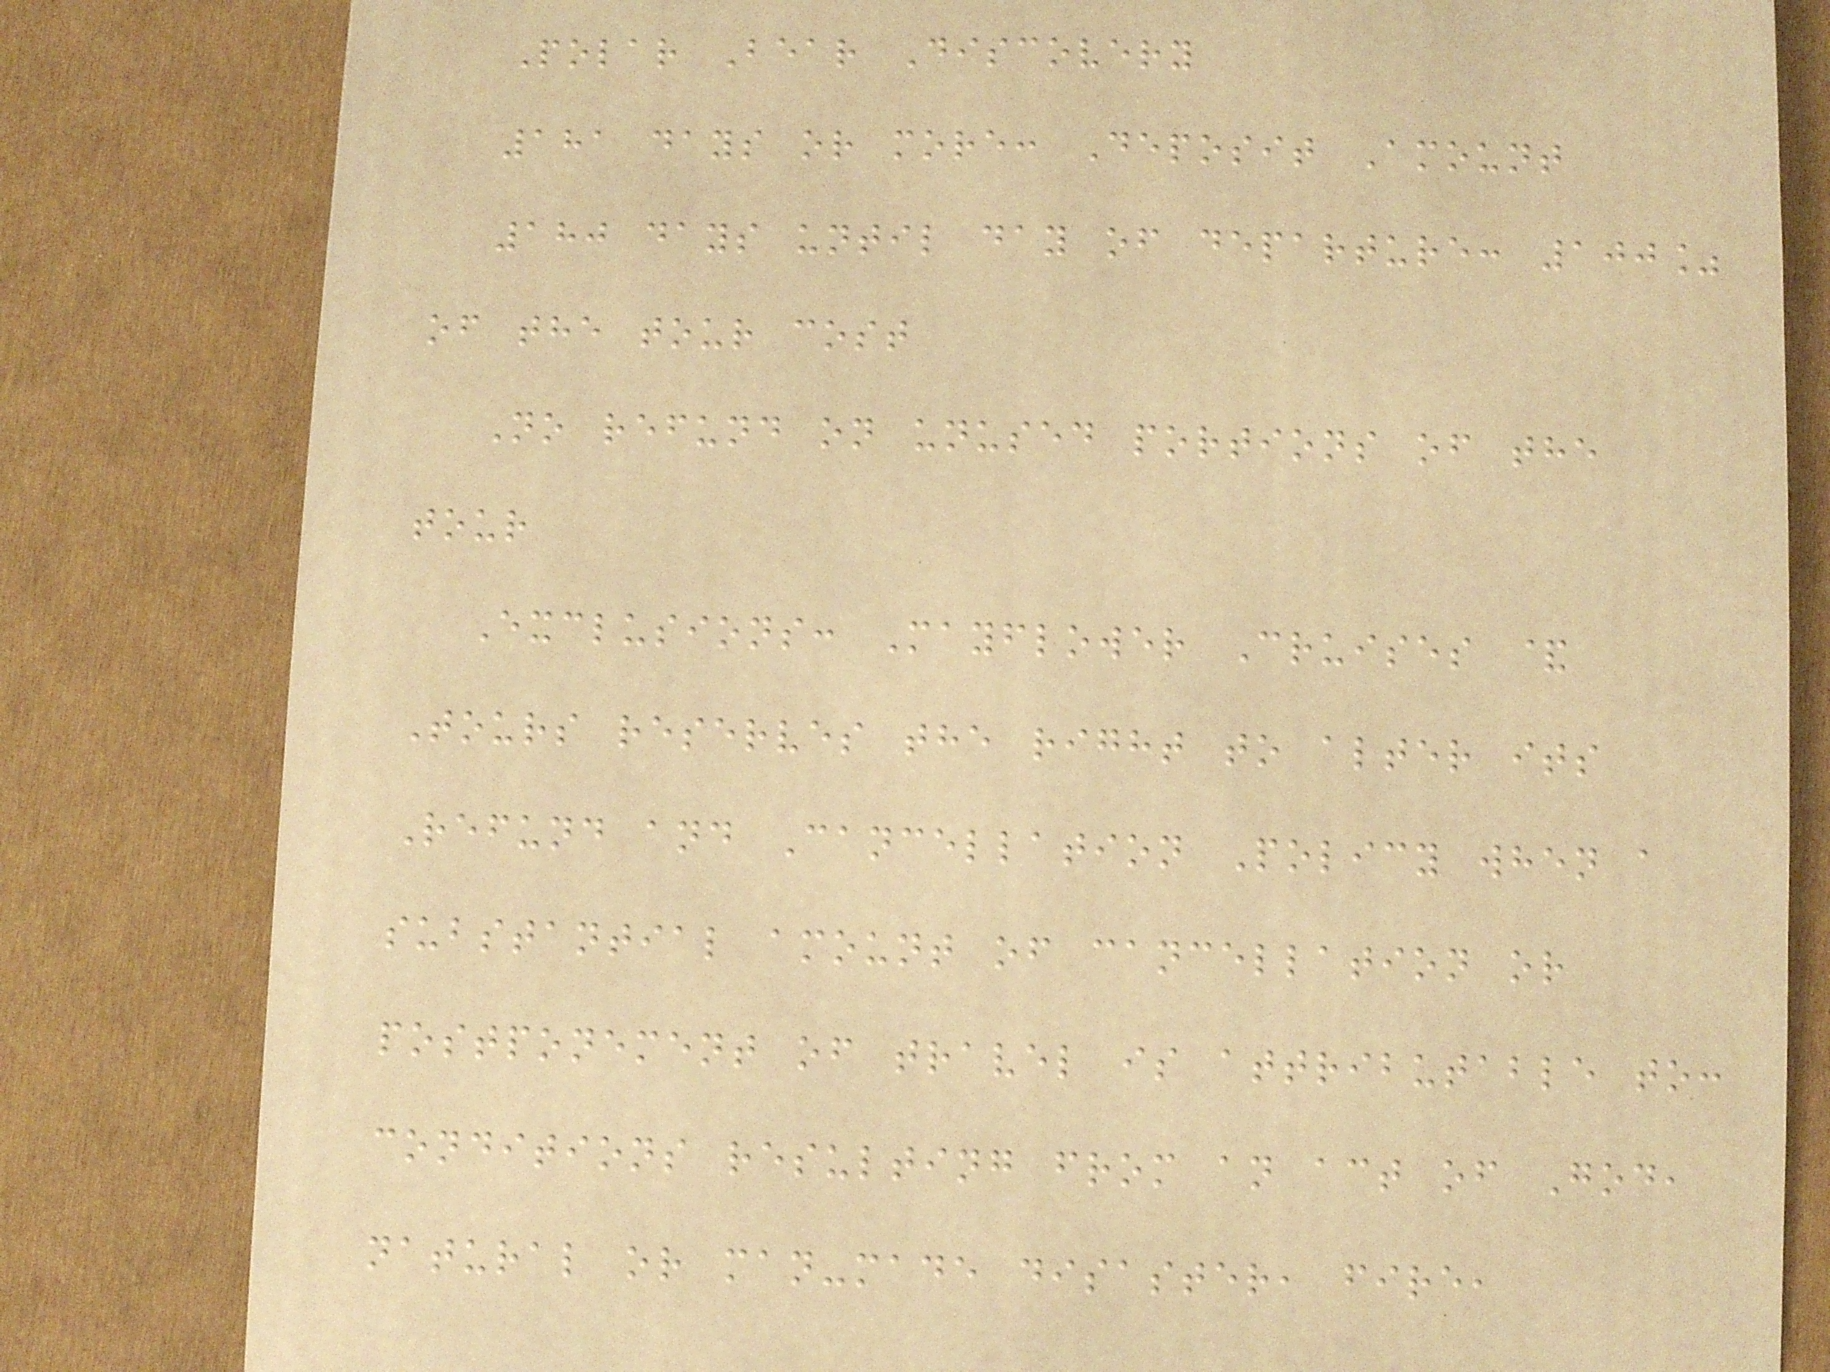Polar Bear Discovery
181 days or more: Deposit Amount
180 days until day of departure: 100%
of the tour cost
No refund on unused portions of the
tour
Exclusions: Mayflower Cruises &
Tours reserves the right to alter its
Refund and Cancellation Policy when a
substantial amount of cancellation or
postponement of travel is attributable to:
conditions resulting from an act of God,
natural or man-made disaster, fire,
